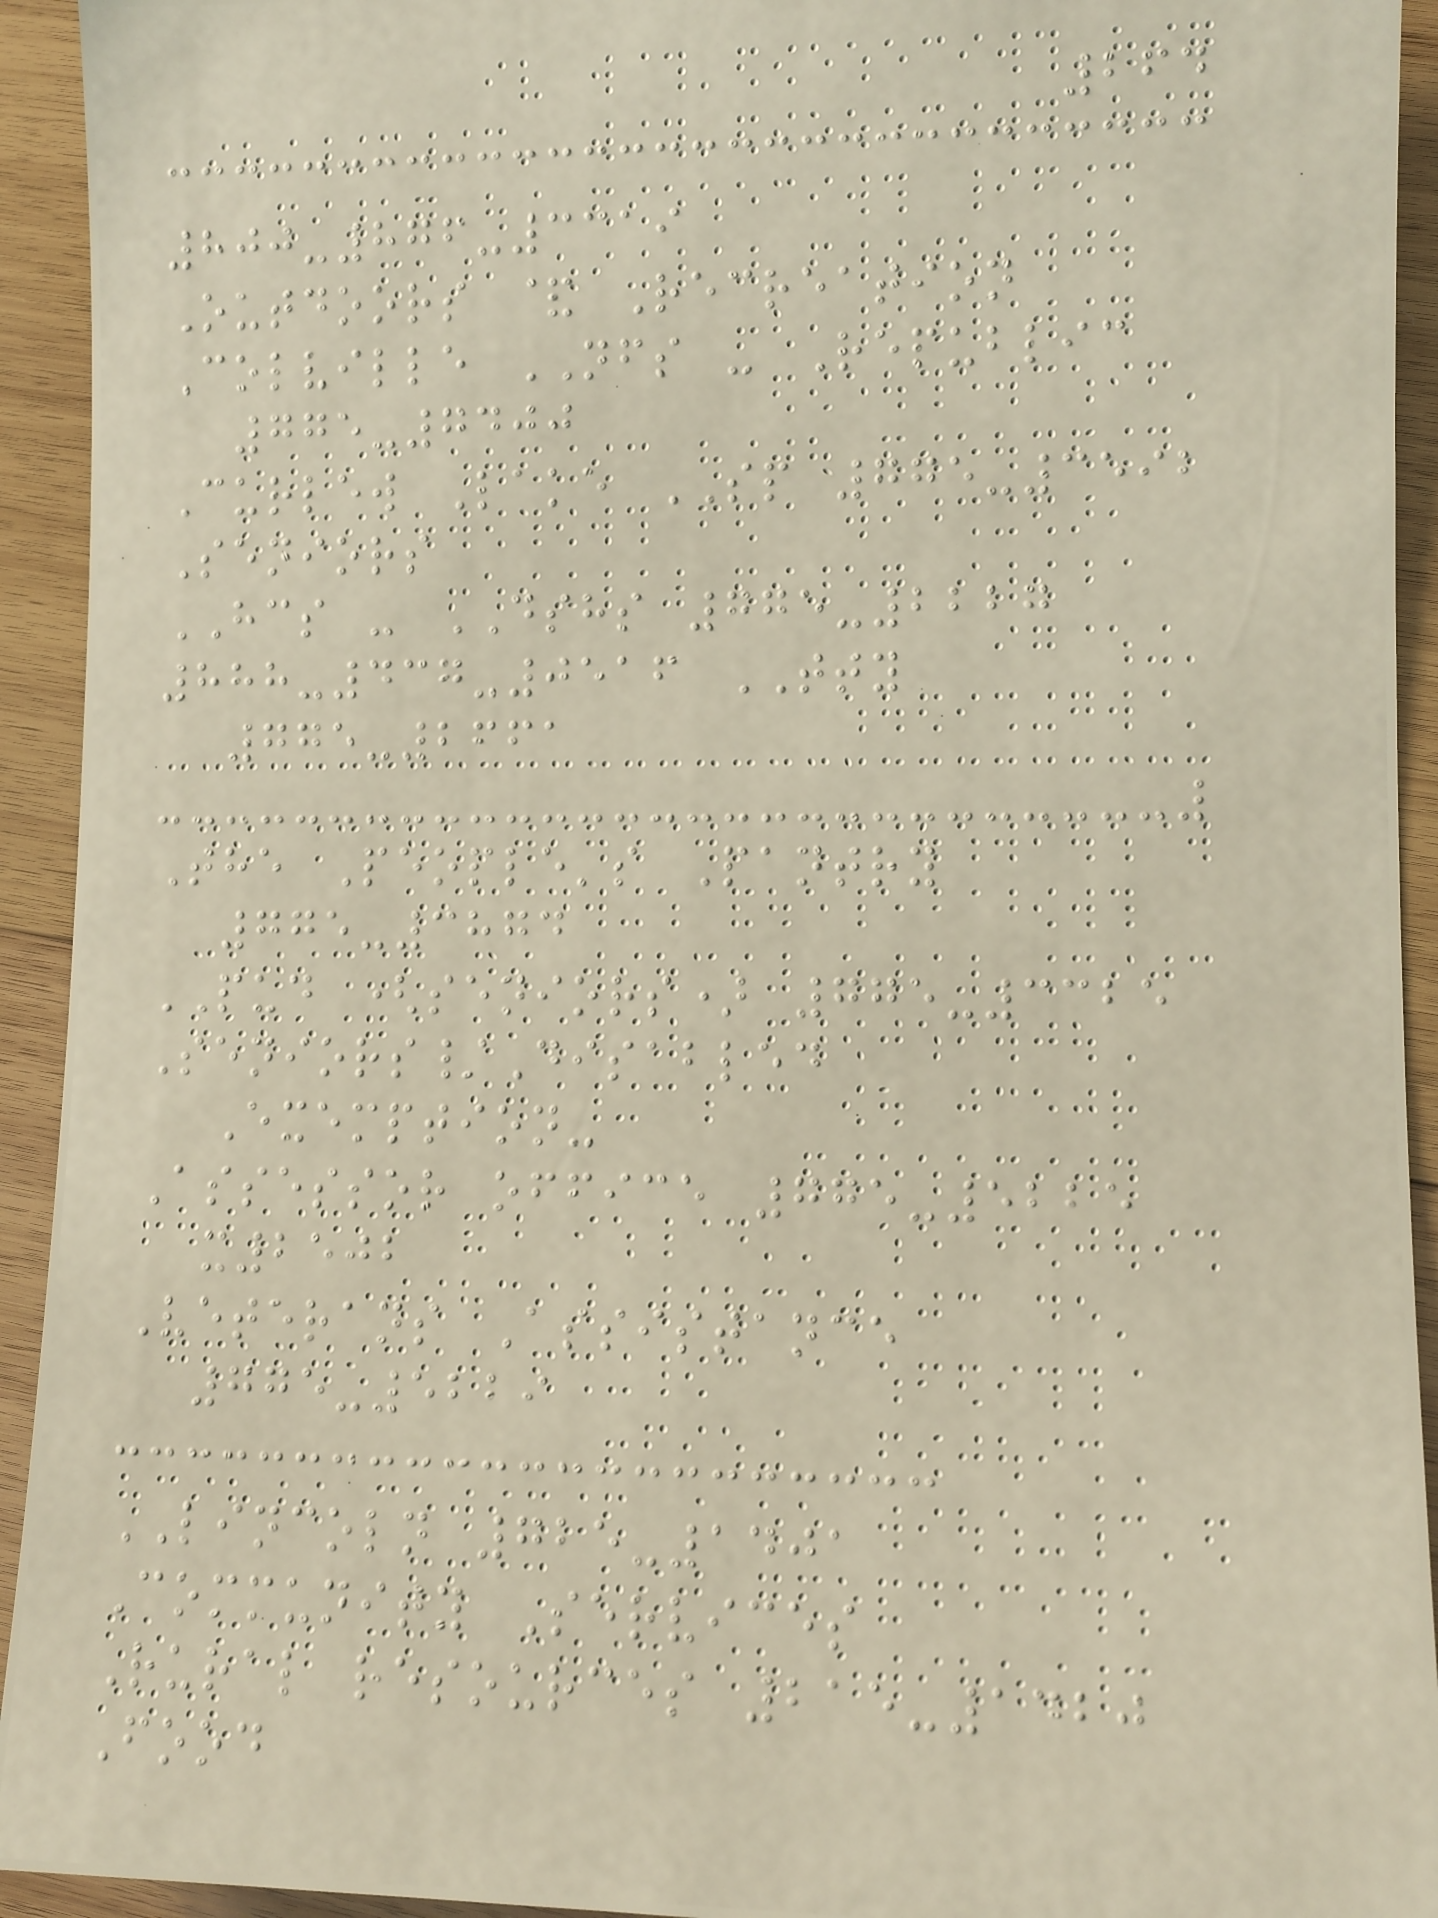264
800-876-3319
Outdoors & Recreation
Colville NFS - Republic
775-7400
Curlew Lake SP 775-3592
Seniors
HCS - DSHS 775-2227
888-437-0516 TTY
775-2661
The People's Pantry
775-3874
PUD (seniors) 775-3325
Seniors/Disabled
Exemption-
Assessor office 775-5225
x2502
Veterans Assistance
775-5229
LINCOLN 725-1401
Community Services
Rural resources 215-1420
Food
